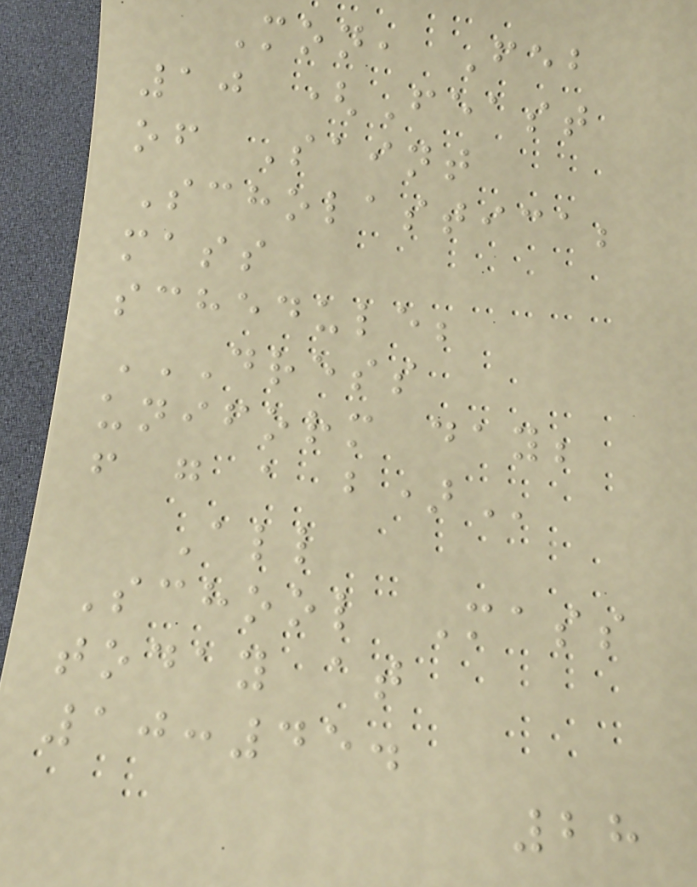Mon, Feb
10 (Feast
of Saint
Scholastica;
mass
schedule;
DRESS
UNIFORM DAY;
F G A B)
All
School Mass
today at
10:45.
28
